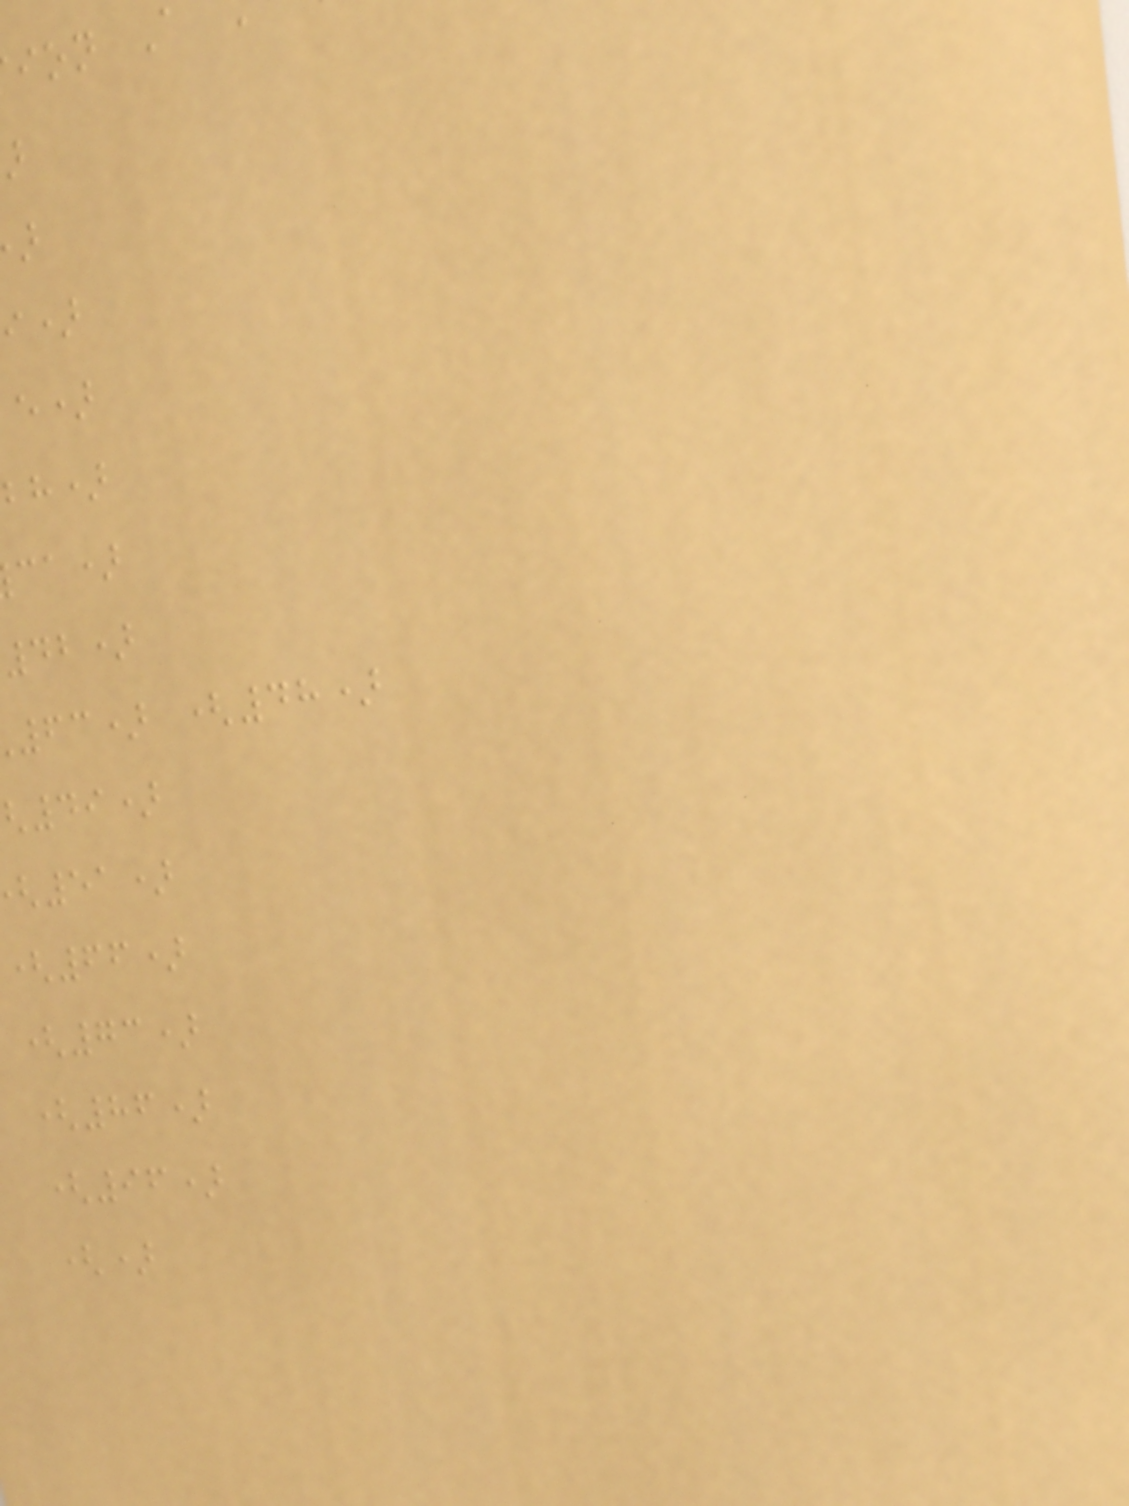bh)
ca)
42)
63) (48)
49)
51)
(66)
(73)
(86)
(96)
()
